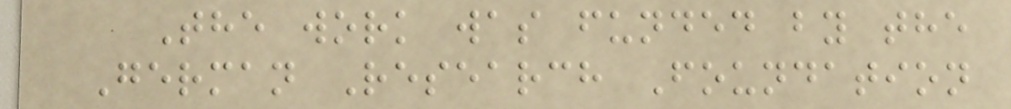The work was funded by the
German Research Foundation
